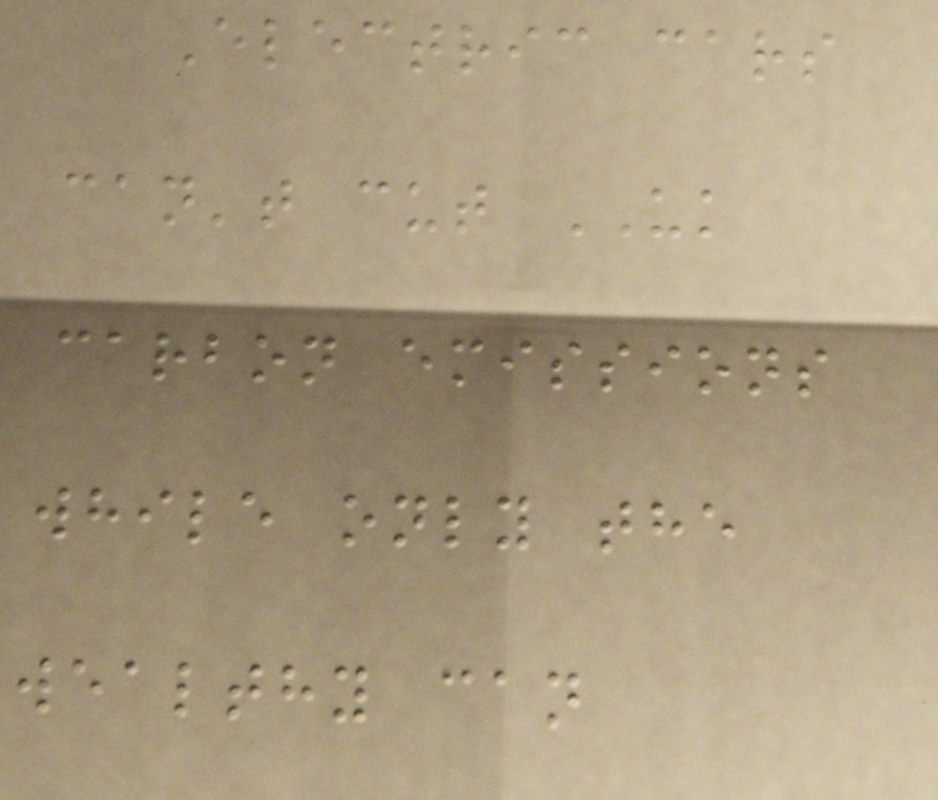Electric cars
can't cut UK
carbon emissions
while only the
wealthy can
